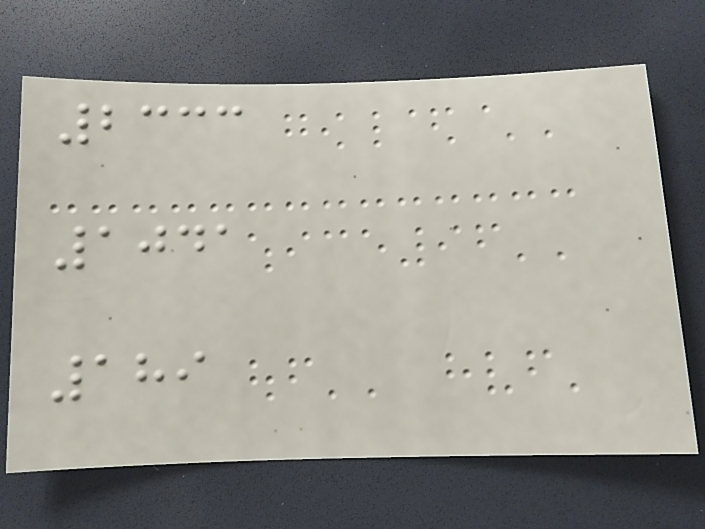2333
1041
189
